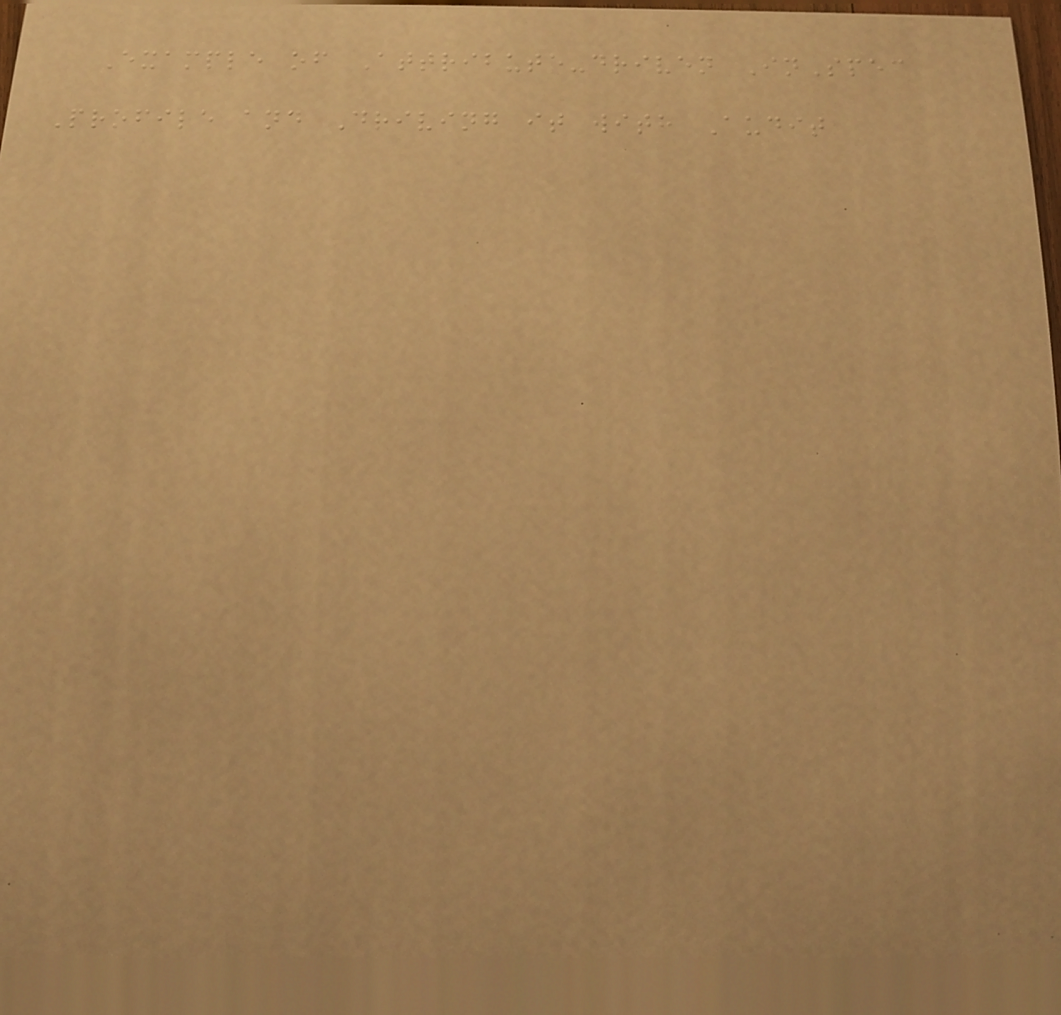Example of Attribute-driven InSpec
Profile and Driving it with Audit
